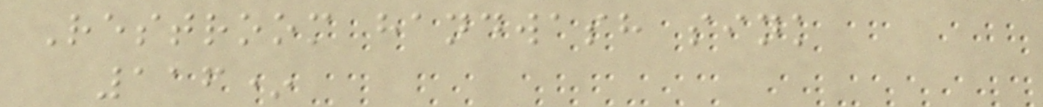Restroom handwash sink
116*
